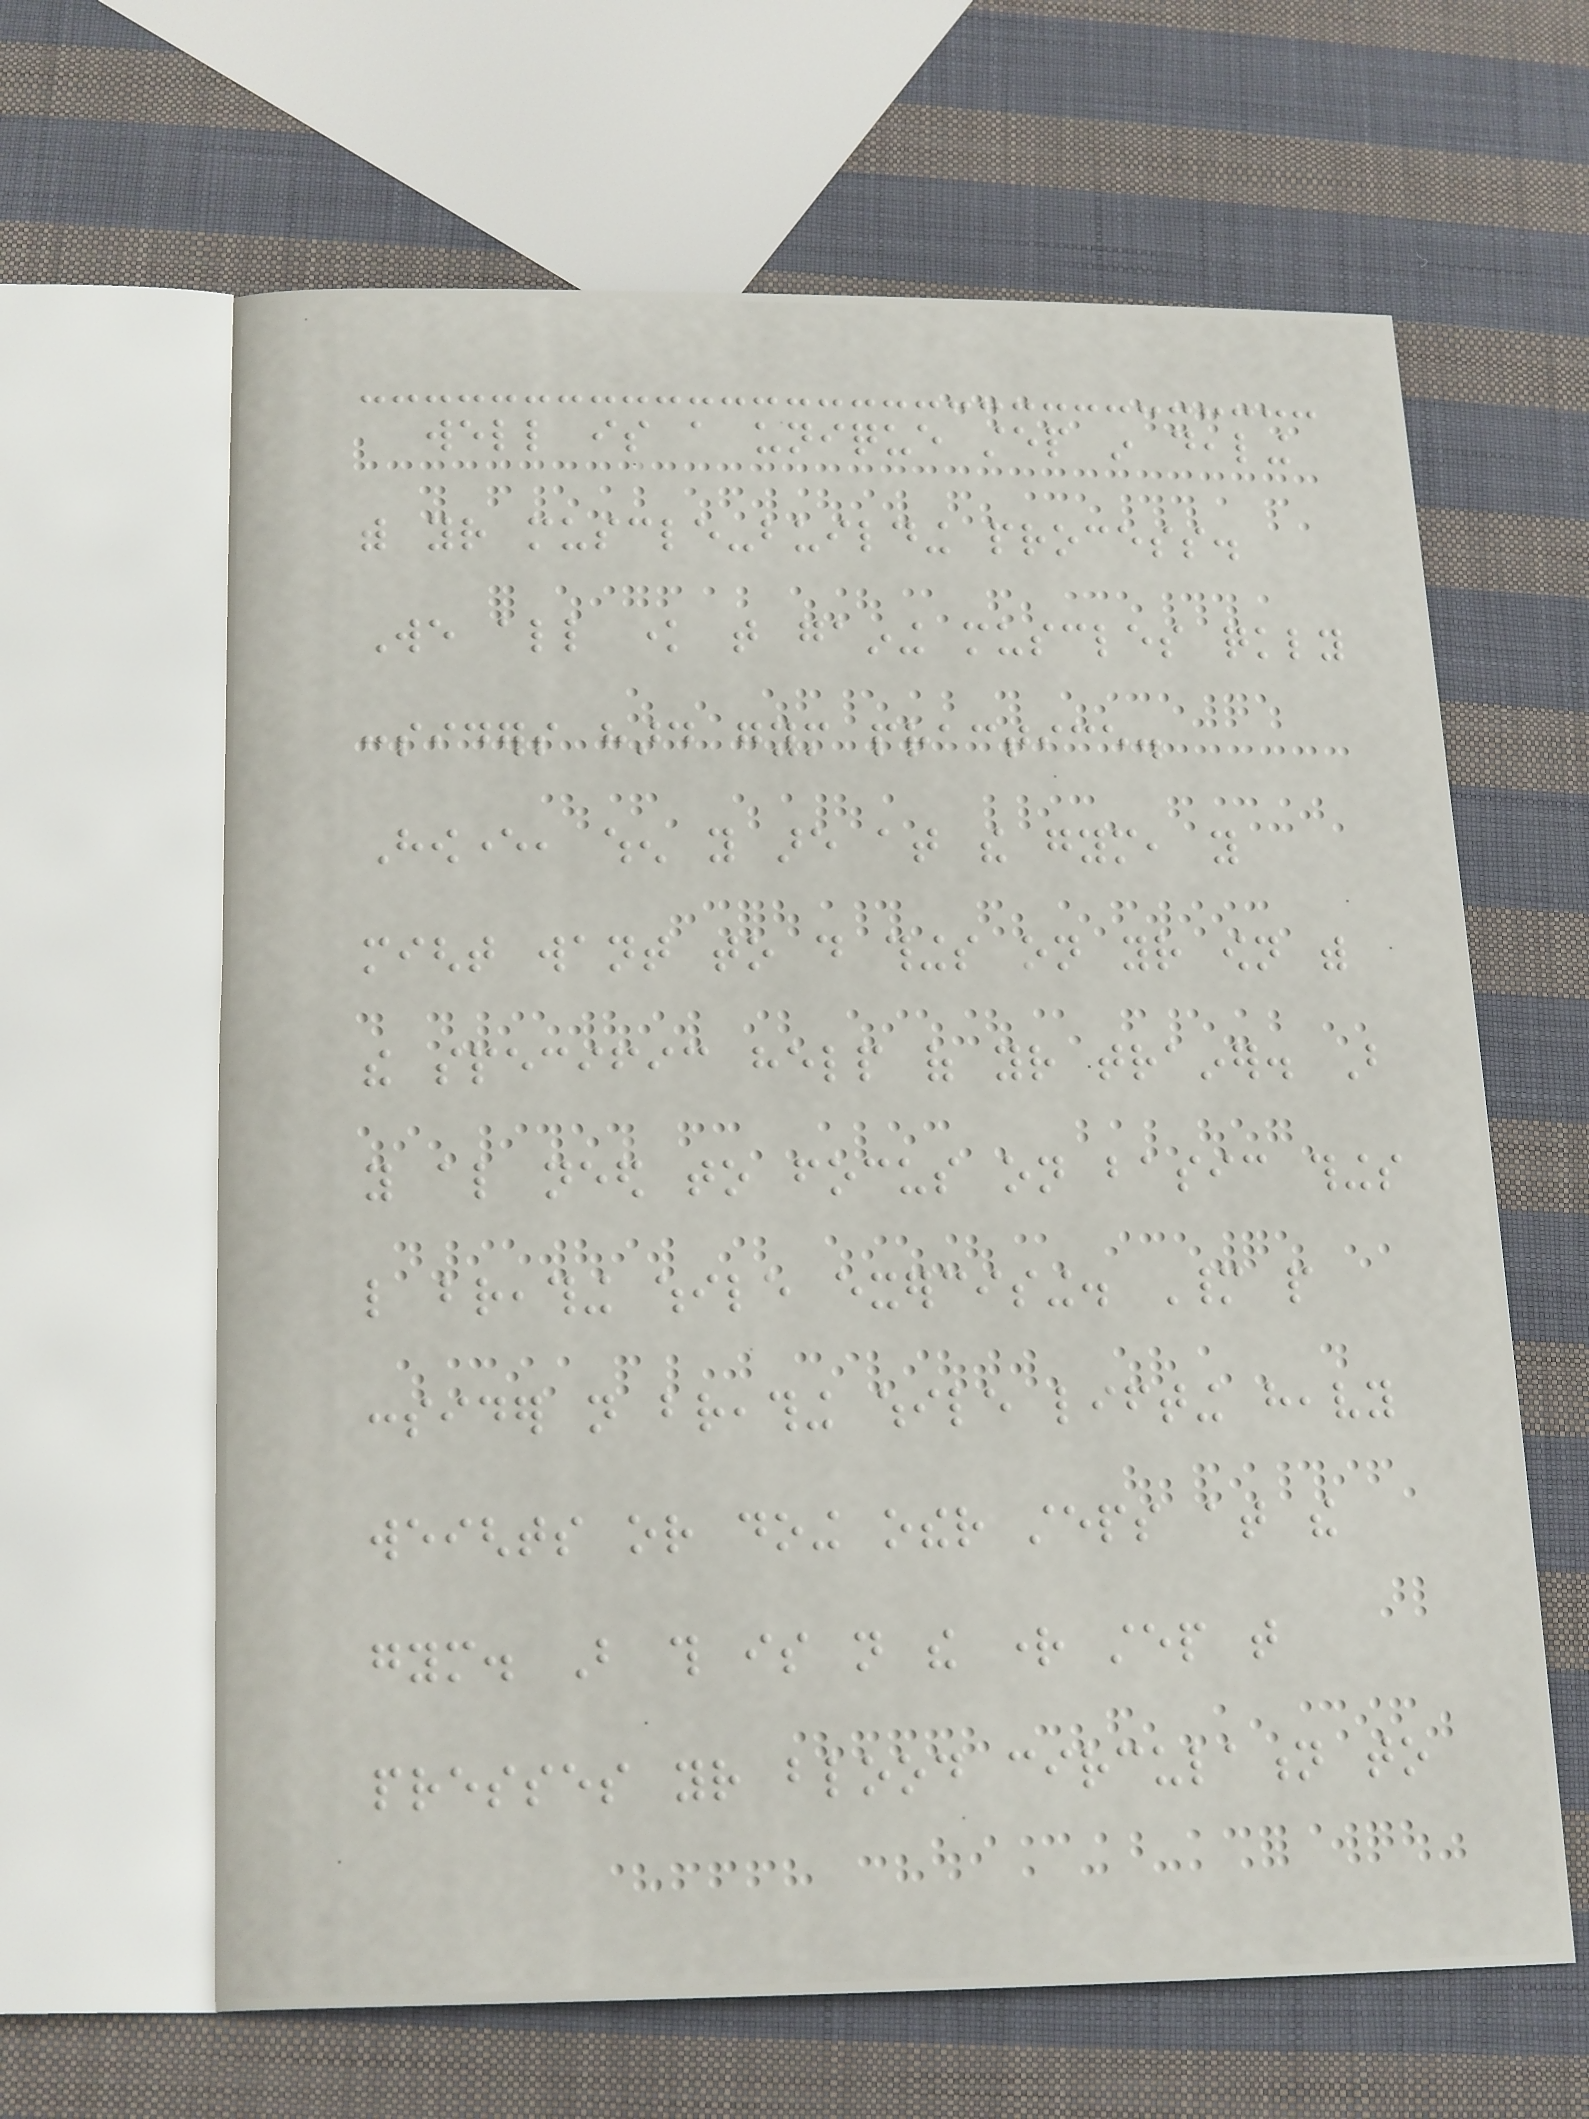well is a unique step in dealing
with your muscle-building process.
We all know that gaining muscles quickly
considers hard gym practice.
However, when you are at the gym, you
might want to do things on your own with
the specific help of your trainer. But
you also need to focus on basic things
like breathing while exercising. Many people
consider not breathing while lifting heavy
weights or doing other steps at the
gym. But this is not the right step that
presses your blood circulation to
